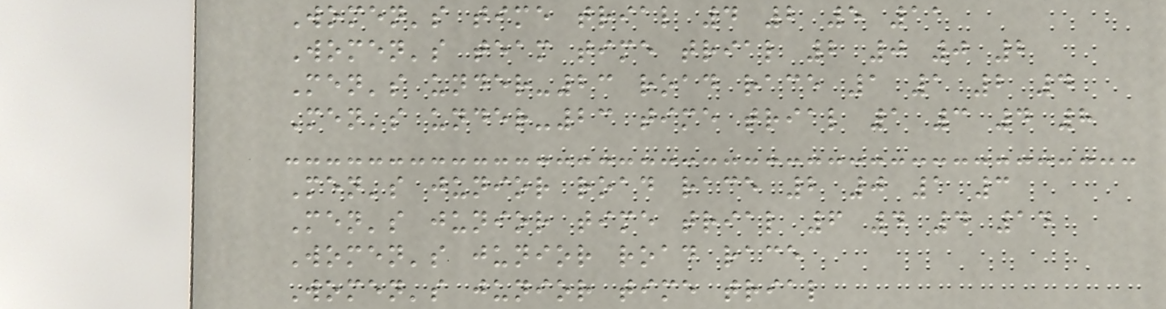Women's time trial 4 2 5 11
Women's team time trial 2 0 0 2
Men's under-23 road race 1 1 2 4
Men's under-23 time trial 1 3 4 8
Men's junior road race 2 0 1 3
Men's junior time trial 6 4 4 14
Women's junior road race
Women's junior time trial
